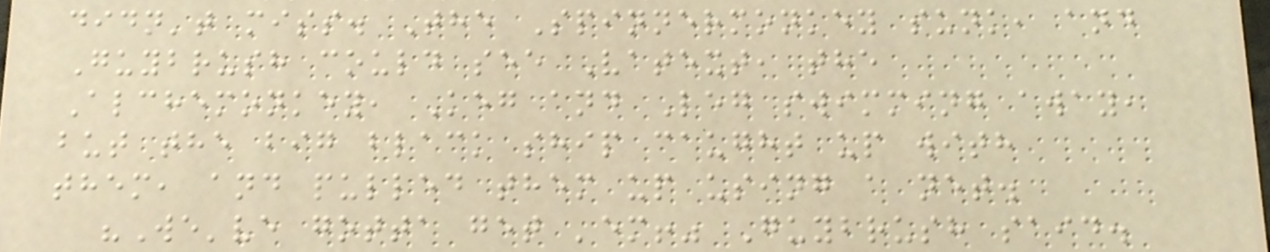didn't miss. The Spinnermonkey sunk, and
Guybrush could see Vatext, the
Alchemonkey, Keg and Leg swimming away,
but the big black ship caught up with
them, and pulled them up using a net.
"We've gotta get 'em!" Guybrush said.
